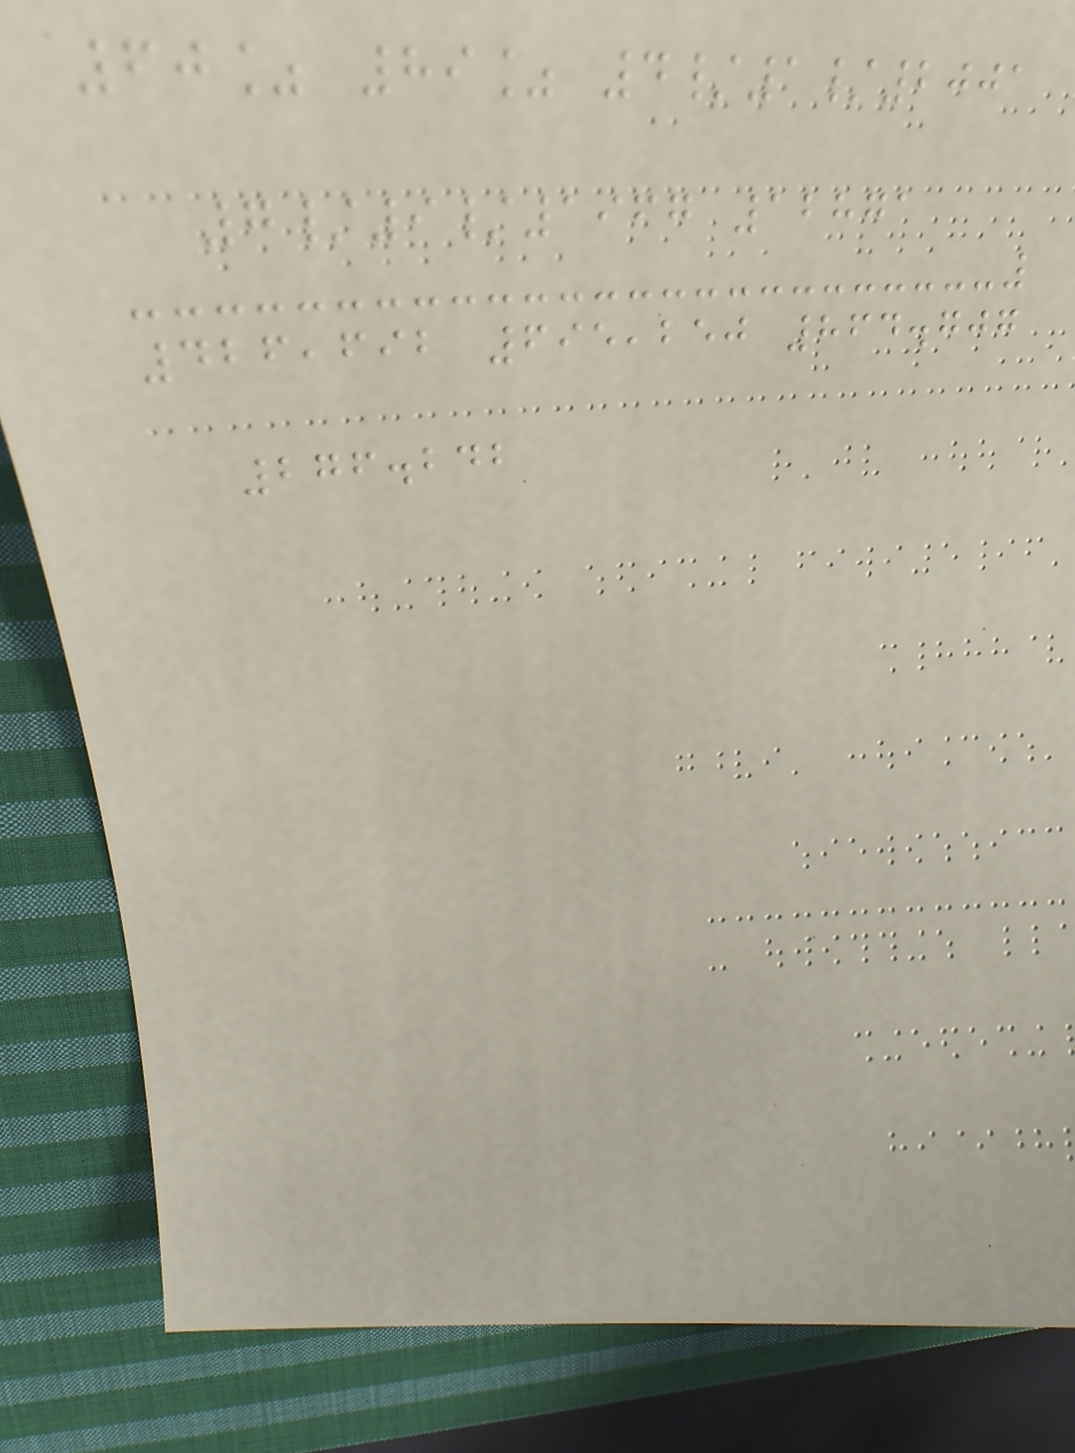60% 89% 4/1/2001
7/9/1967 12871
426,692 695,250 864.707
276.242
